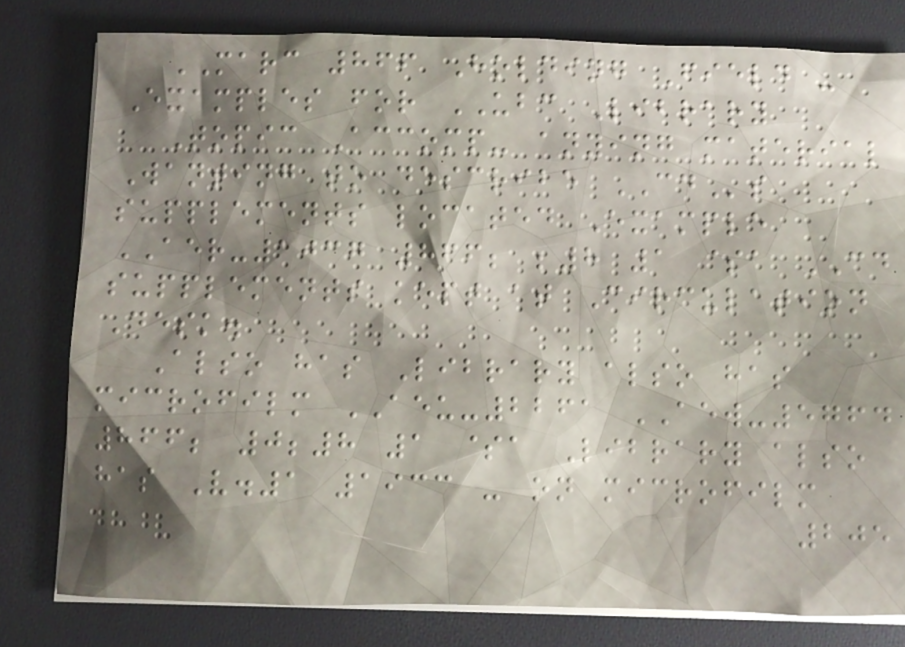MARC 866 Holding Field -
Examples for UBC Library
Topic Accomp- anying material
Wanting to describe CDs
supplements located Example
AER-1037 866; ;8 1 $a CD
supplements kept at Circulation
Desk.
Also has Library also has
microfilm AEU-2261 AEW-5764
866; 0;8 1 $a Library also
has V.1 1933 - on microfilm
205
